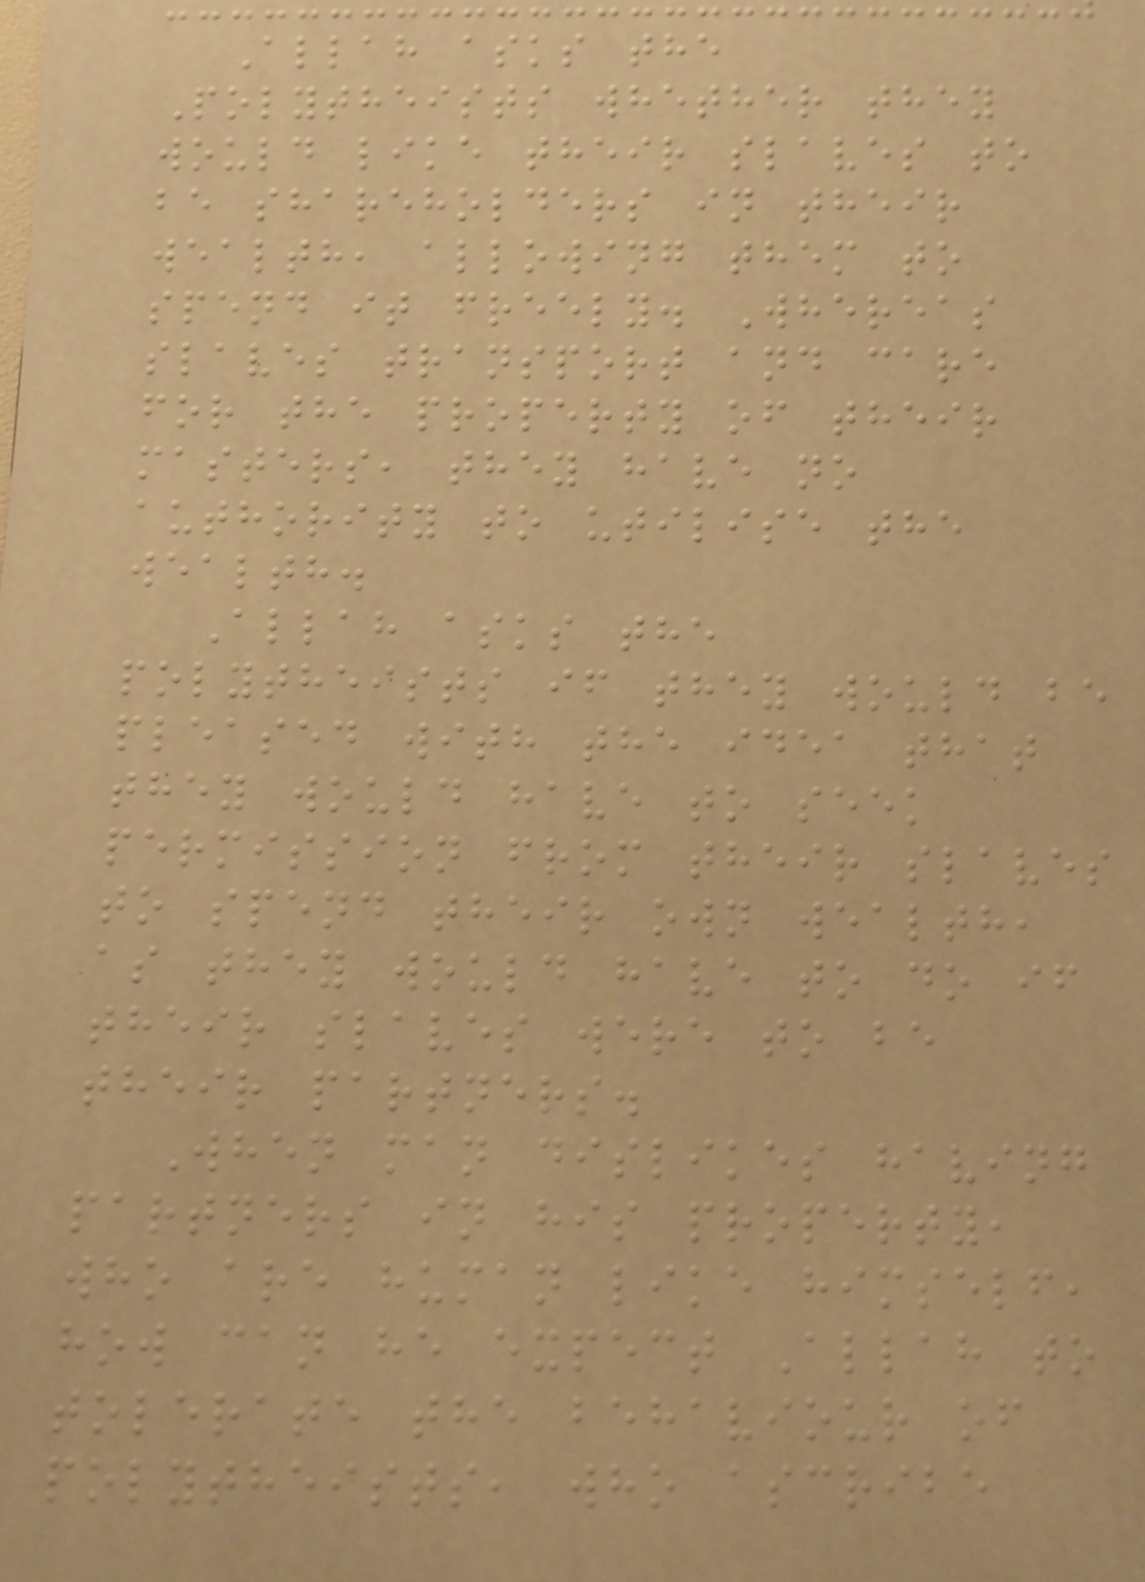Allah asks the
Polytheists whether they
would like their slaves to
be shareholders in their
wealth, allowing them to
spend it freely. Whereas
slaves transport and care
for the property of their
masters, they have no
authority to utilise the
wealth.
Allah asks the
polytheists if they would be
pleased with the idea that
they would have to seek
permission from their slaves
to spend their own wealth,
as they would have to do if
their slaves were to be
their partners.
When man dislikes having
partners in his property,
who are human like himself,
how can he expect Allah to
tolerate the behaviour of
polytheists, who ascribe
